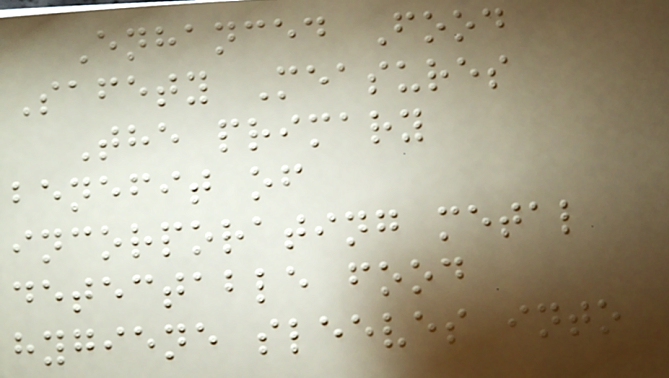Enhanced Food
Safety Measures
The primary
benefit of
incorporating metal
detectable food
hygiene sleeves into
